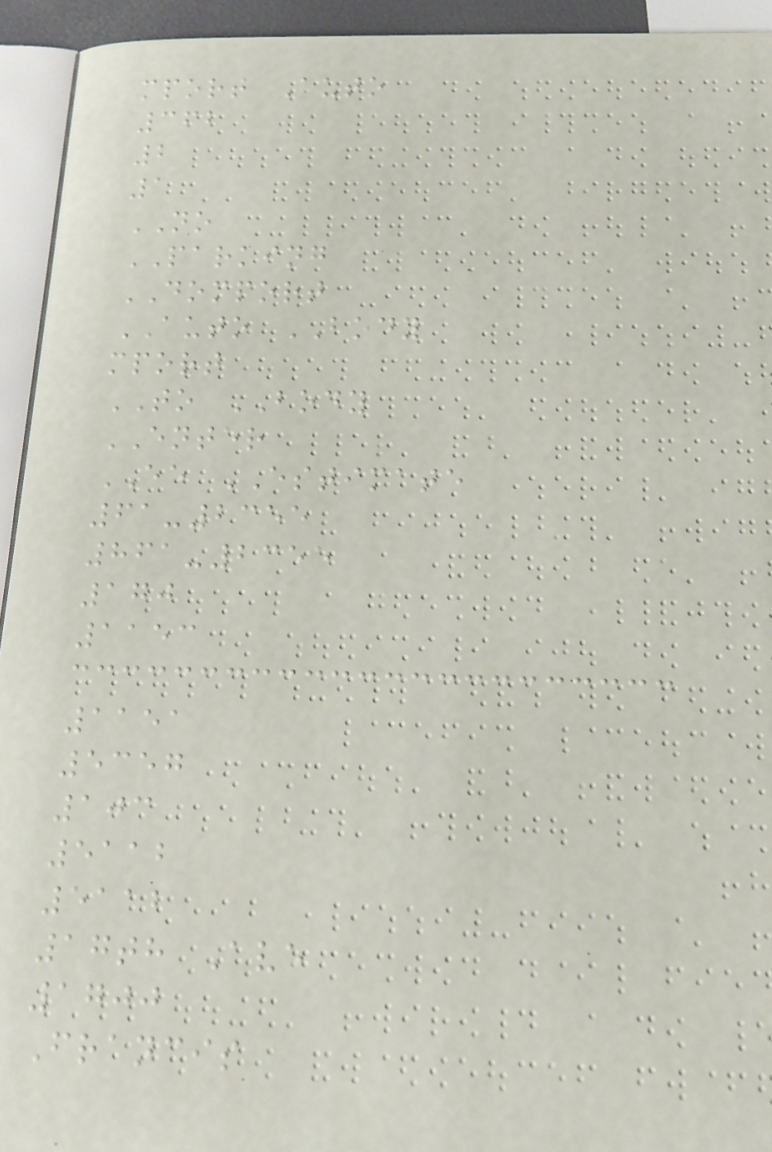mport Auto
362
2
1
NO
PARKING
DOMPORT
AUTO BODY
mport
TO BODY
ENTER
EE ESTIMATE
61-2355
861-2355
170
1153
1151
5357
103
5112
5112
17th Ave
1700
Francis
